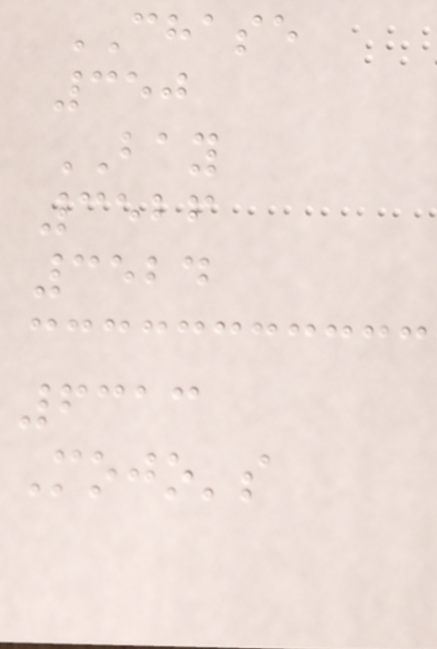CHASE
350
BAY
3526
3524
6313
Mojo's
